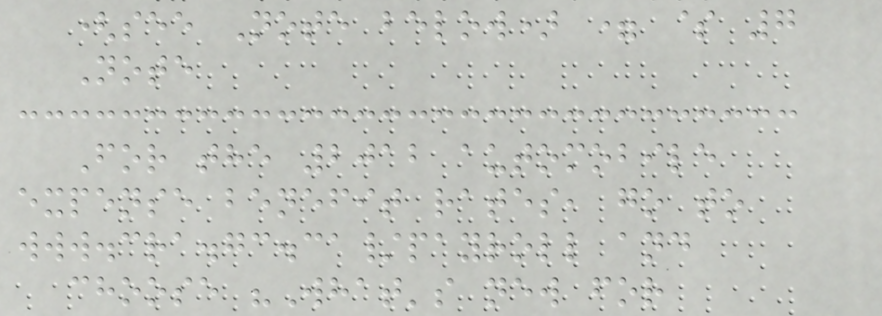(see Note below) = $ 7
Note
For the 2012 automobile
expense benefit rates, go to
www.cra.gc.ca/payroll and
choose "What's new for
